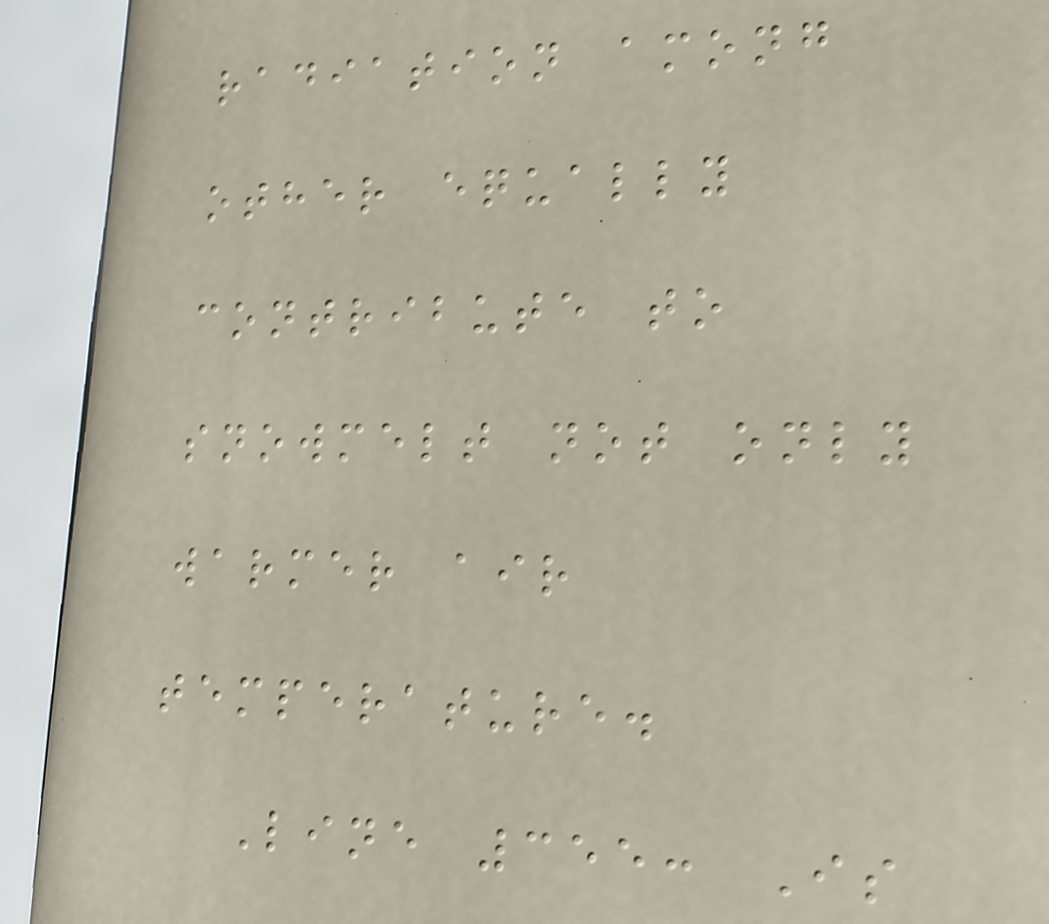radiation among
other equally
contribute to
snowmelt not only
warmer air
temperature.
Line 355: Is
